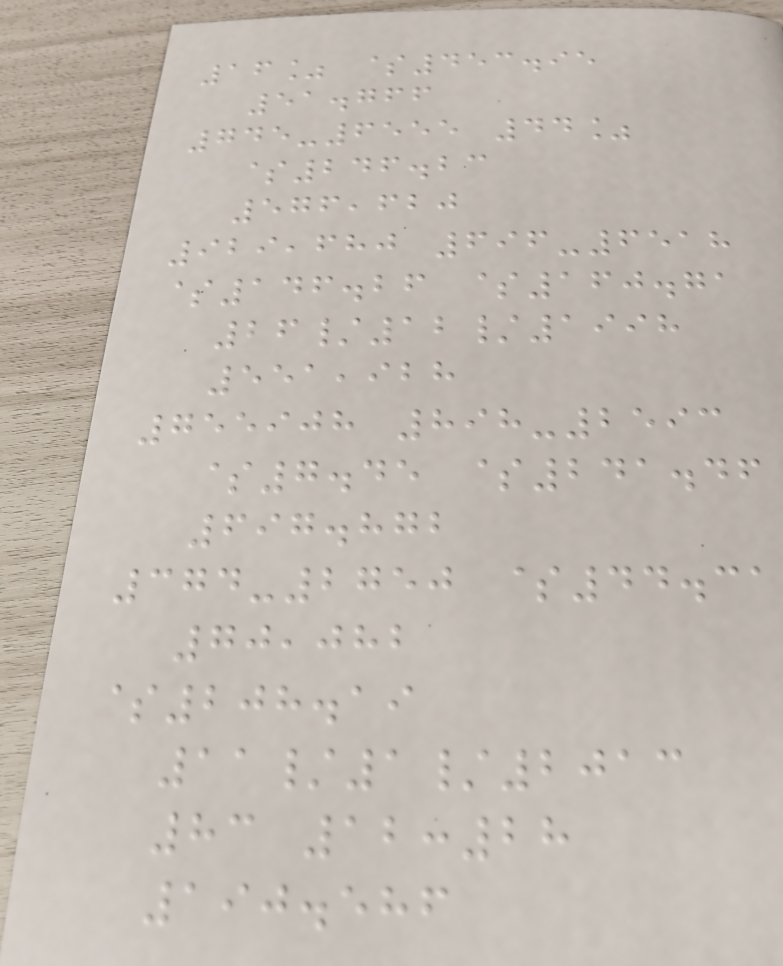16% $453.95
51.766
745-6555 44%
$246.23
576,620
929,680 696-6518
$146.26 $160.71
26/12/1998
551,928
755908 898-2593
$7.45 $241.46
697.872
374-2750 $44.31
70,082
$208.19
11/1/2013
83 12:28
190.586
